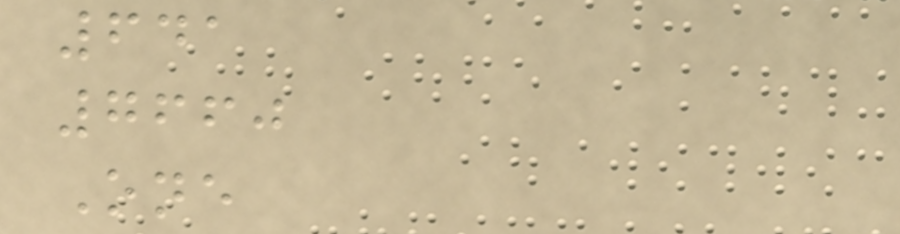641
7660
One
